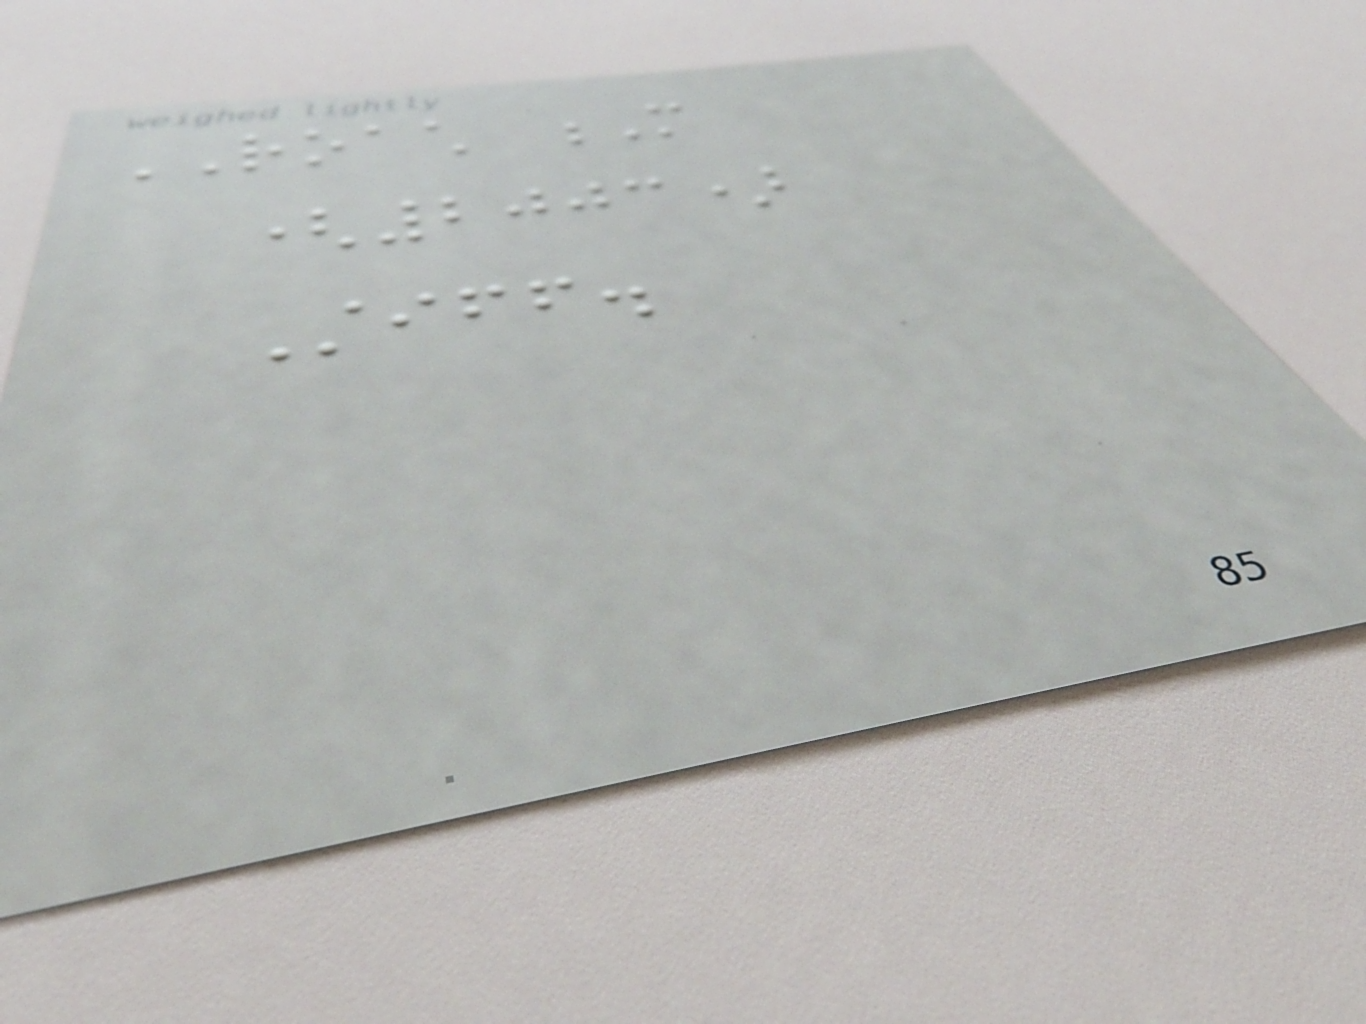ROACH M
(2003)
Stiff.
